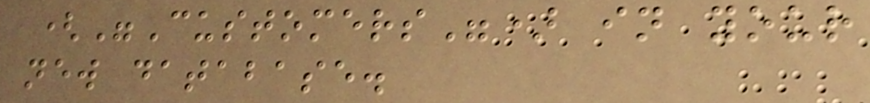("Customers") in your
new database.
